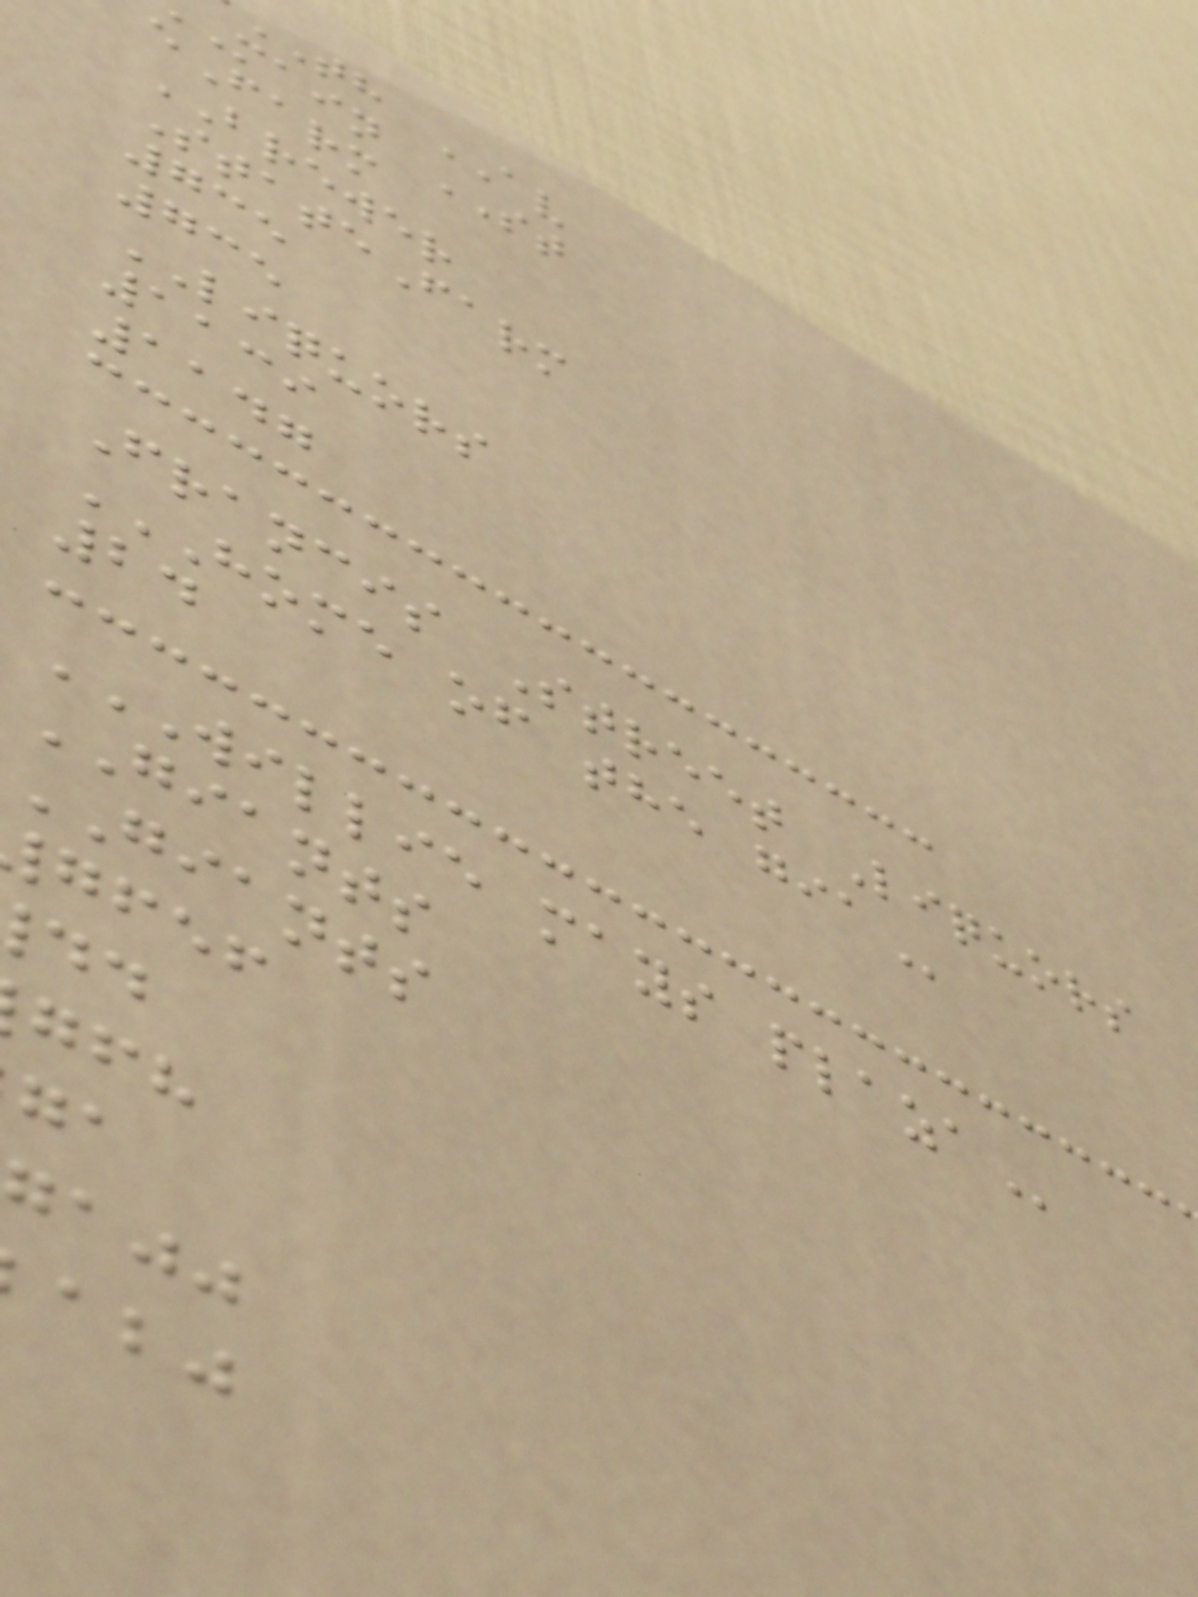th AV
main ST
eFarm
BREWER
StateFarm
735
735
LIQUORS
1139
1147
Francis Street Liquors
HOME OF THE GIA
24
WILLIE MAYS PLAZA
GIANTS
GIANTS
gfef
